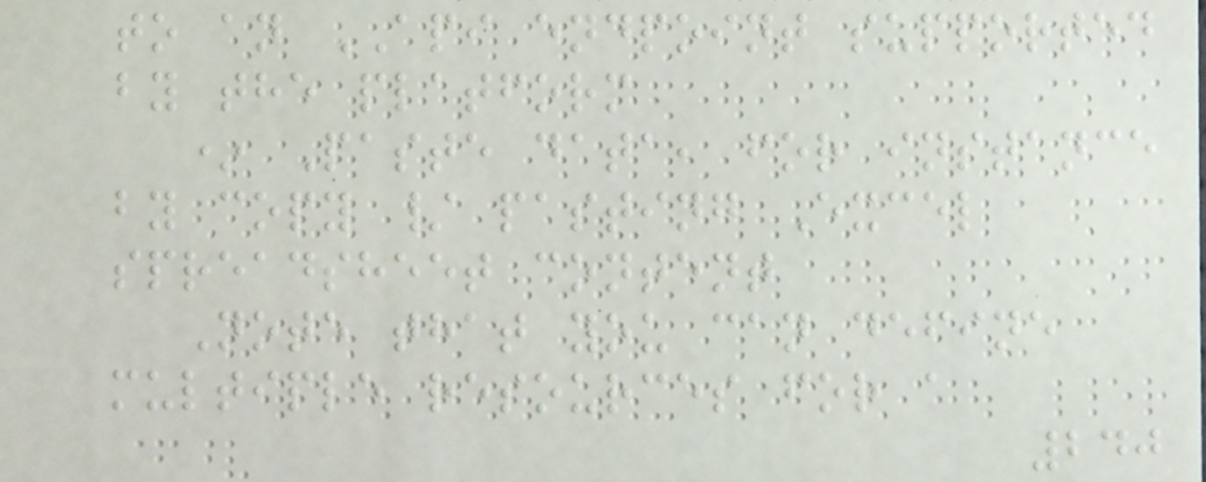to an API endpoint supported
by the platform
* Paste data, for instance
by copy / pasting Excel
spreadsheet content
Note that you can define
multiple resources for a
240
